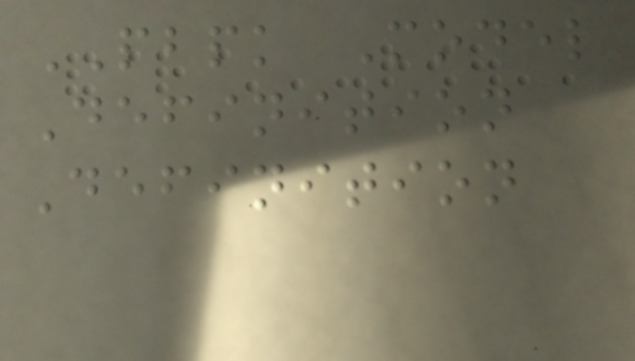PBPK Model
Definition
Definition
